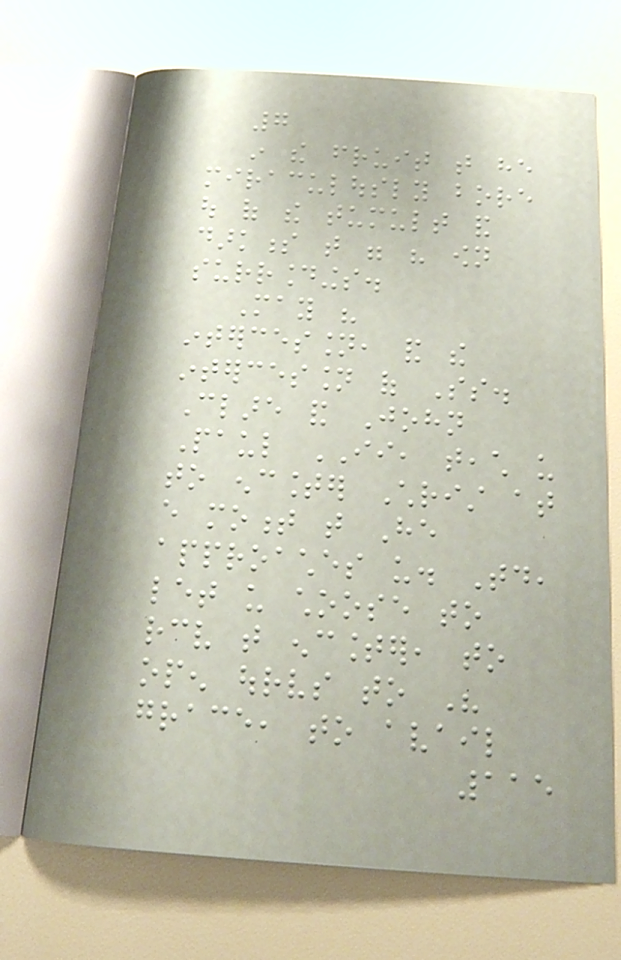7
in the fruit that he
miraculously bore
out of the tumult and
darkness that were his own
surroundings.
May his
intercession, and the
intercession of Ss.
Clare and John
Paul II, teach us
to encounter Christ at
every moment that He
approaches us. Today,
let us choose to
receive that encounter, to
open ourselves to His
grace, to avail
115
